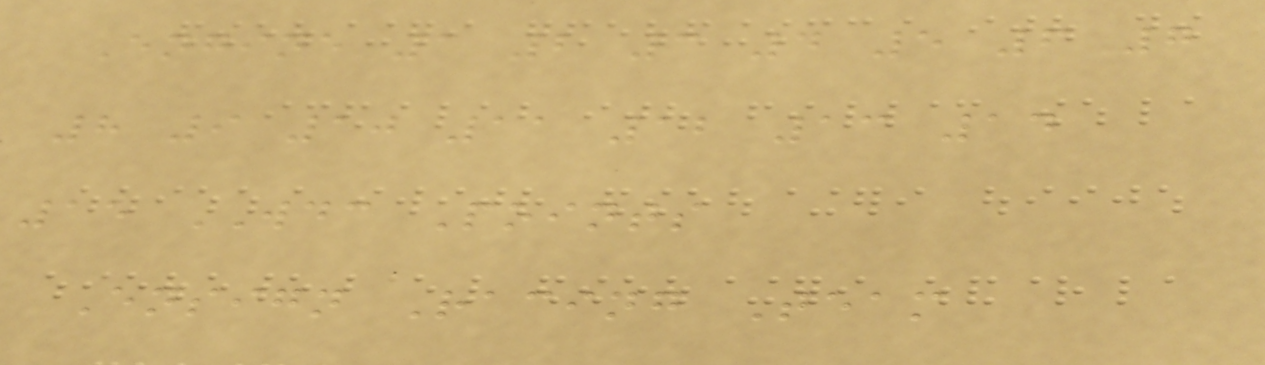Engine 1 2 3 4 5 6 7
8 9 10 11 12 13 14
15 WDC Points
Ensign Racing Team
